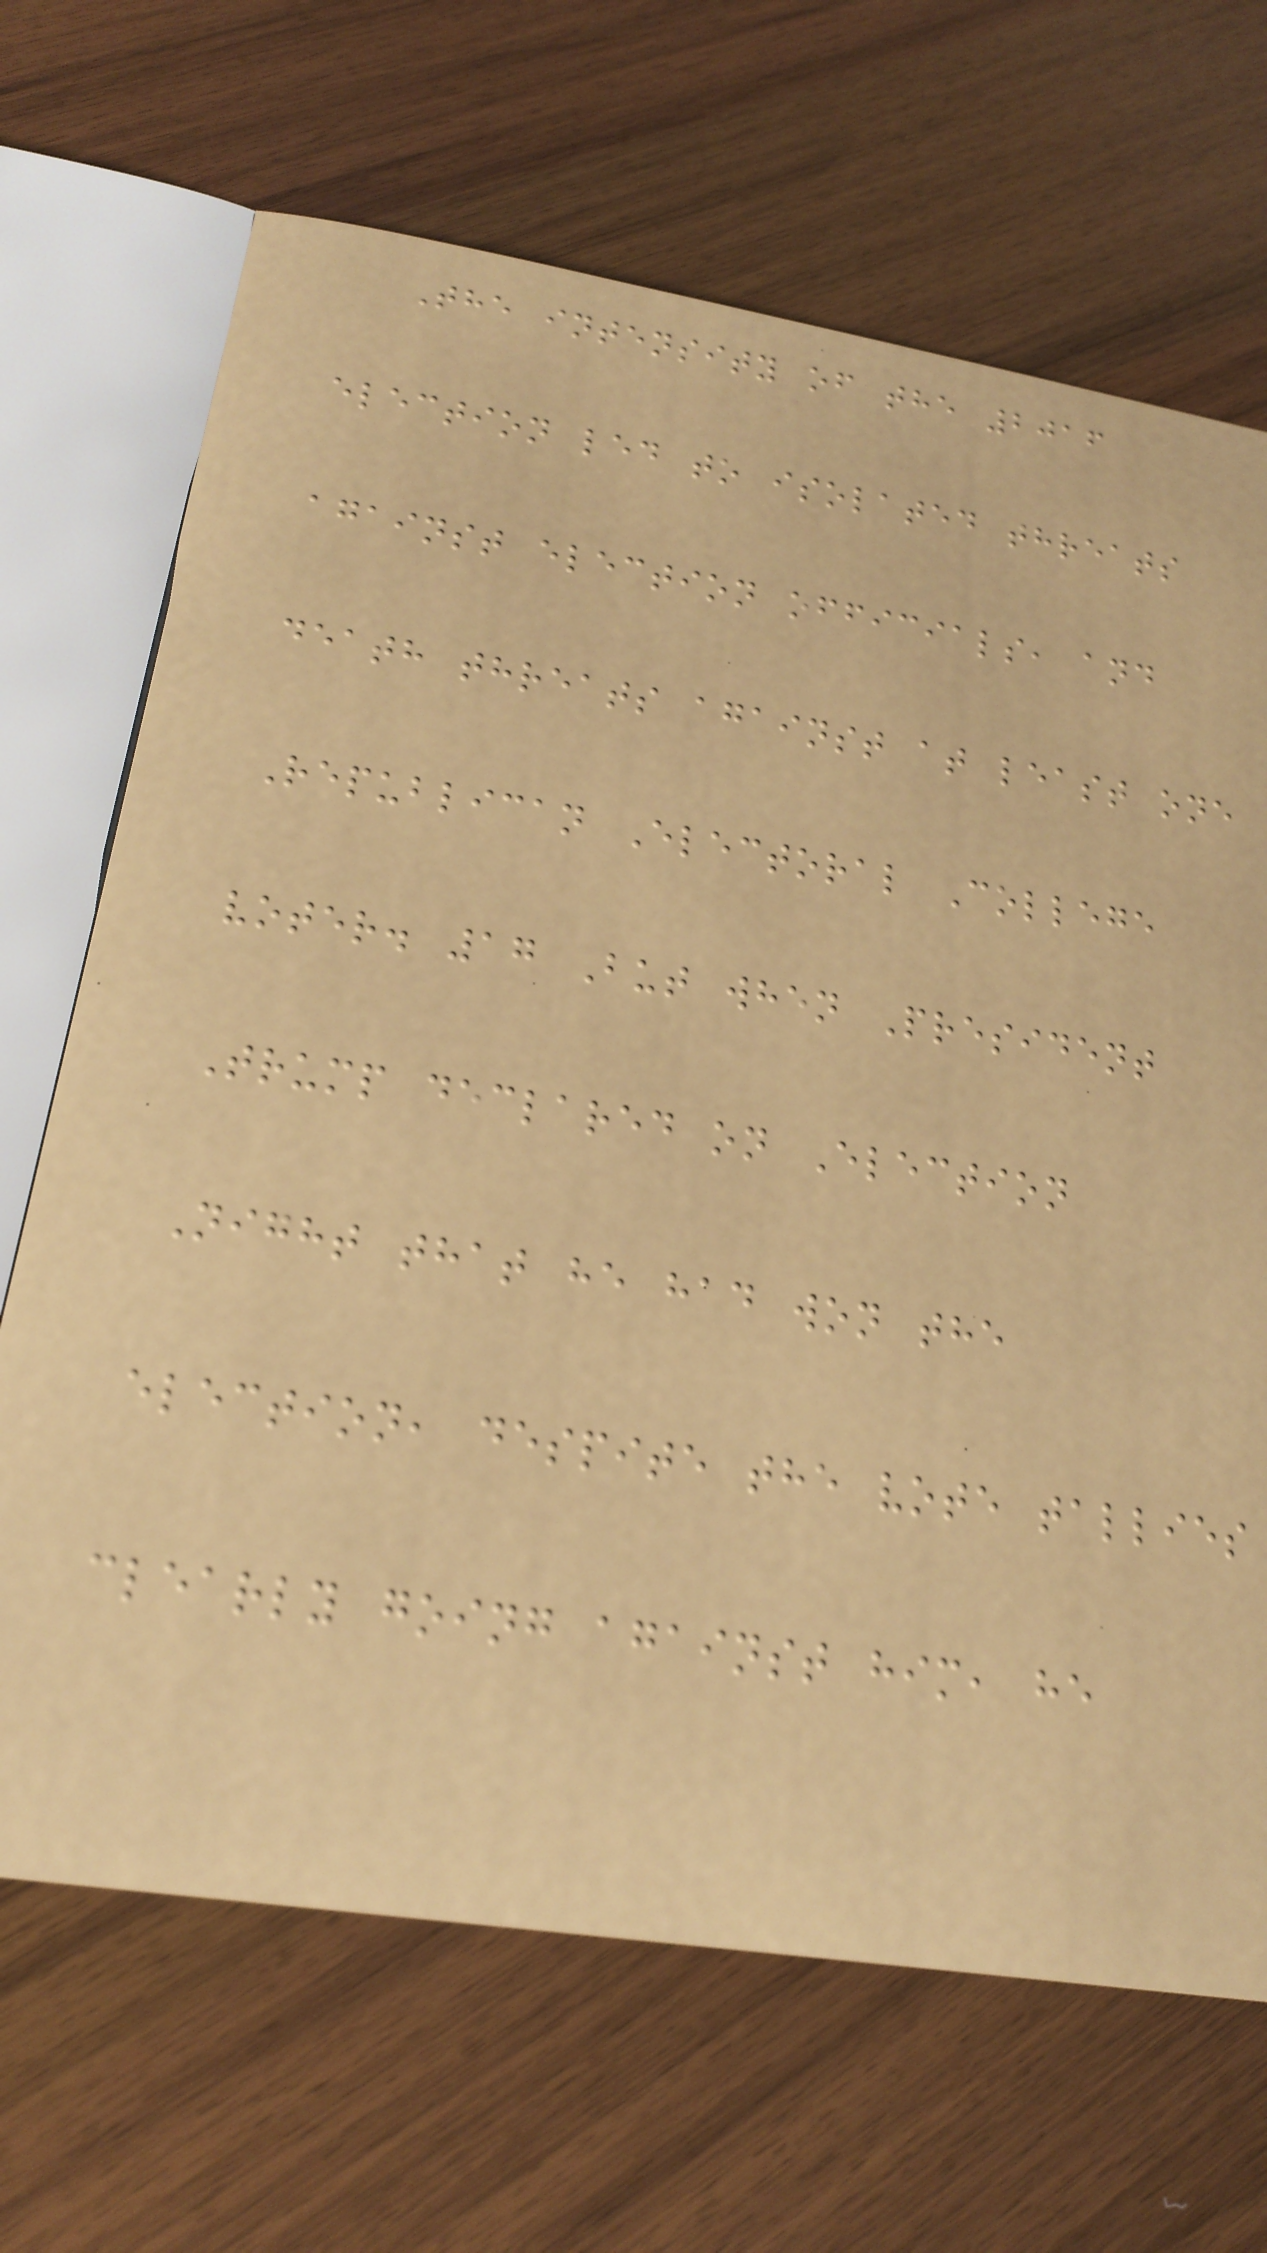The intensity of the 2016
election led to isolated threats
against election officials, and
death threats against at least one
Republican Electoral College
voter. 17 But when President
Trump declared on Election
Night that he had won the
election, despite the vote tallies
clearly going against him, he
